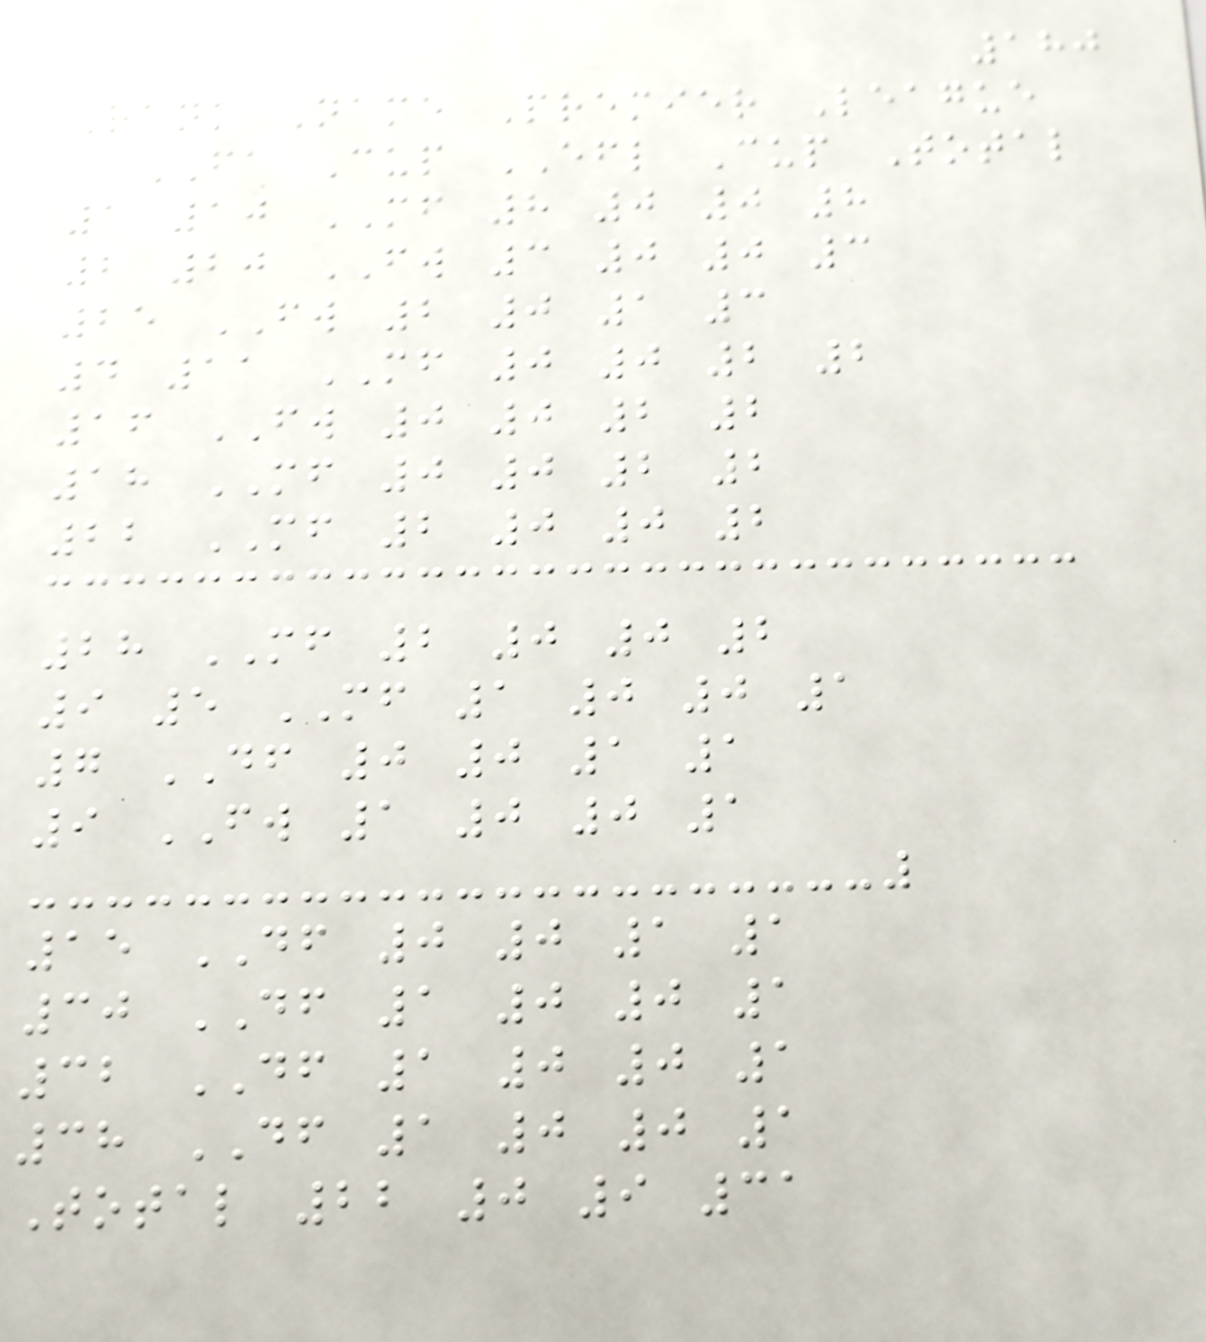180
Rank Name Premier League
FA Cup EFL Cup Total
1 10 MF 8 0 0 8
2 20 FW 3 0 0 3
25 FW 2 0 1 3
4 11 MF 0 0 2 2
16 FW 0 0 2 2
18 MF 0 0 2 2
22 MF 2 0 0 2
28 MF 2 0 0 2
9 5 MF 1 0 0 1
7 DF 0 0 1 1
9 FW 1 0 0 1
15 DF 0 0 1 1
30 DF 1 0 0 1
32 DF 1 0 0 1
38 DF 1 0 0 1
Total 22 0 9 31
